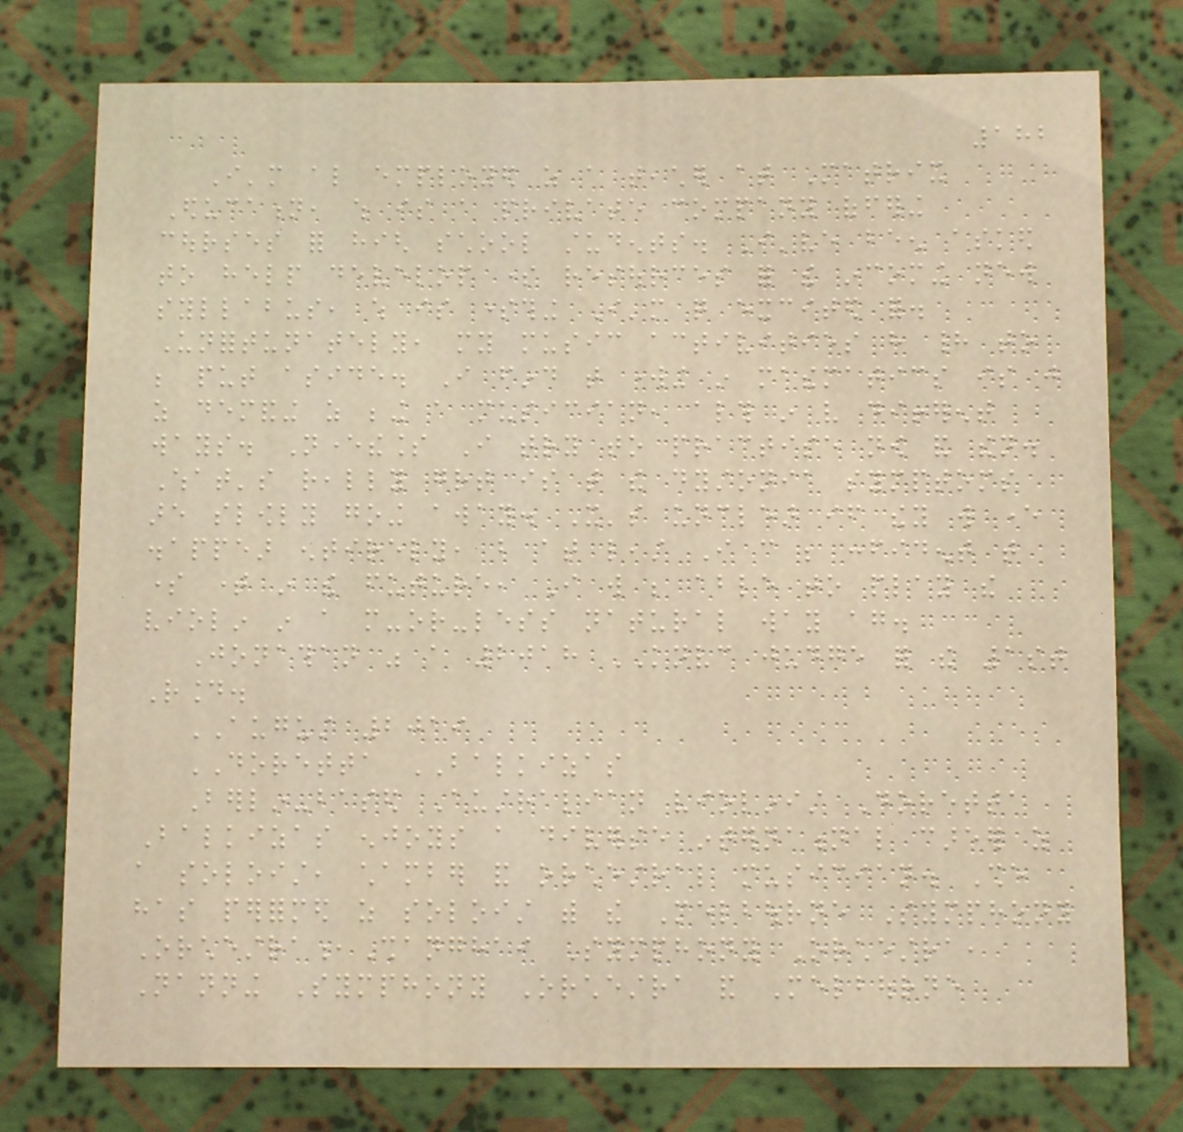182
I'm also employed as a teacher at Matrix
Education, which is a private company offering
courses for high school students. I've been asked
to help develop some resources for the incoming new
syllabus, which is something I'm quite excited for.
Unfortunately, my music activities have had to
be put aside. I find that working in mathematics is just
as demanding as being a musician, although in very different
ways. Nevertheless I try to practise now and then.
What's really great is that the dystonia symptoms
are slowly going away. It's unclear if they will ever
disappear entirely, but at least I can be confident that
some time in the future, I will be able to play the
violin in a more-or-less natural way again.
Jonathan was a 2018 KNVC judge for the 1st
Round.
AUGUST 2019
DORETTA BALKIZAS
Berlin-based Australian violinist Doretta
Balkizas enjoys a diverse international career as
a soloist, chamber and orchestral musician. She
has performed as soloist with the Melbourne Symphony
Orchestra,Shanghai Symphony Orchestra,
Nanning Symphony Orchestra and Melbourne
